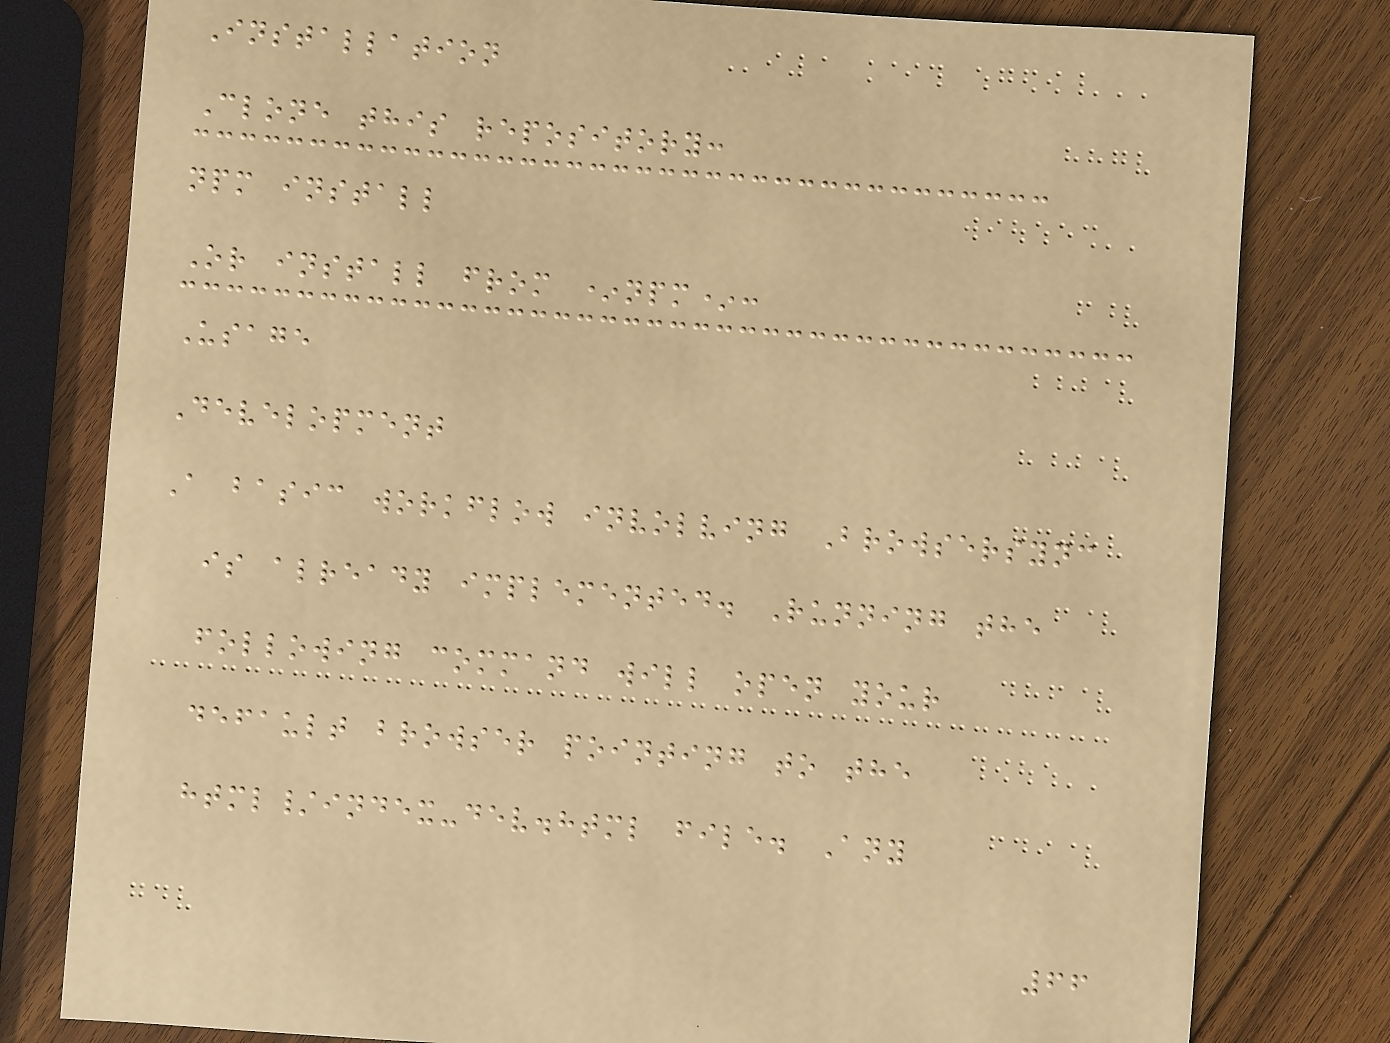Installation
Clone this repository:
npm install
Or install from *npm*:
Usage
Development
A basic workflow involving Browsersync
is already implemented. Running the
following command will open your
default browser pointing to the
html/index-dev.html file. Any
66
